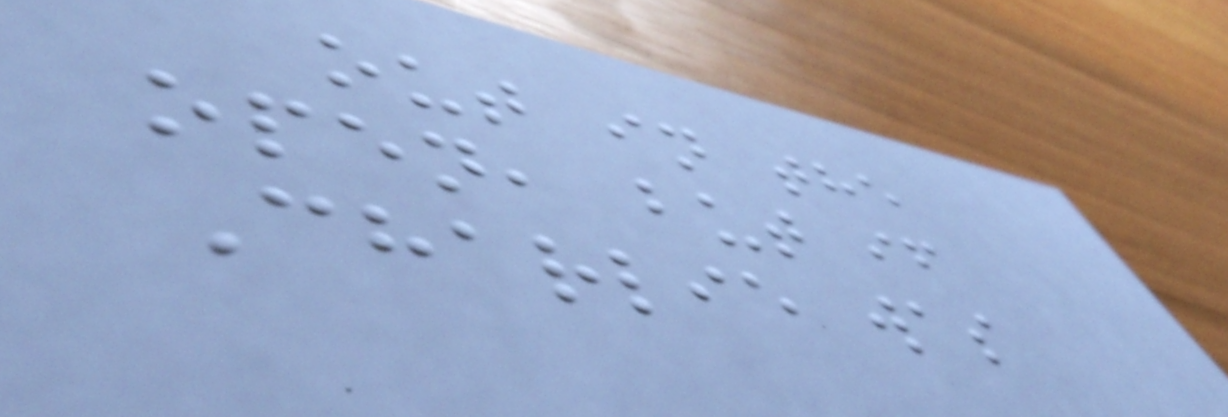out in the
open, but if
Charlie was
